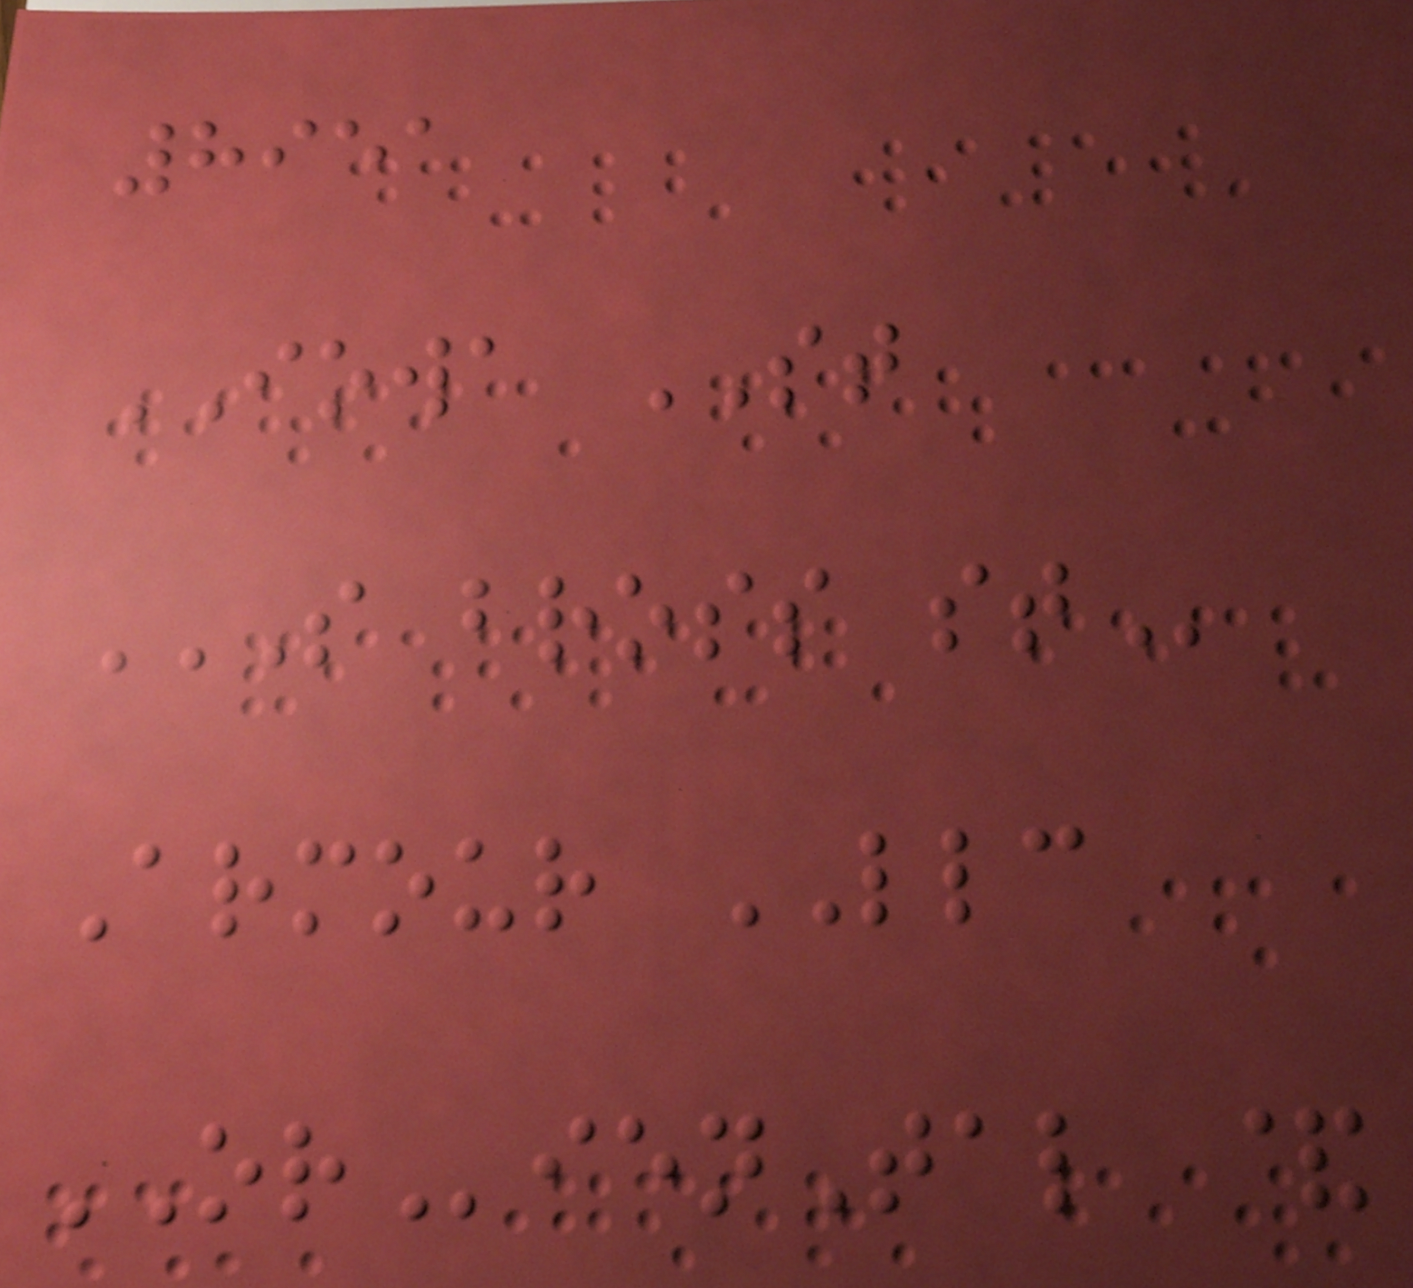8951
IOWA ST
S BROSS ST
Armour LLC
ORienTal &
